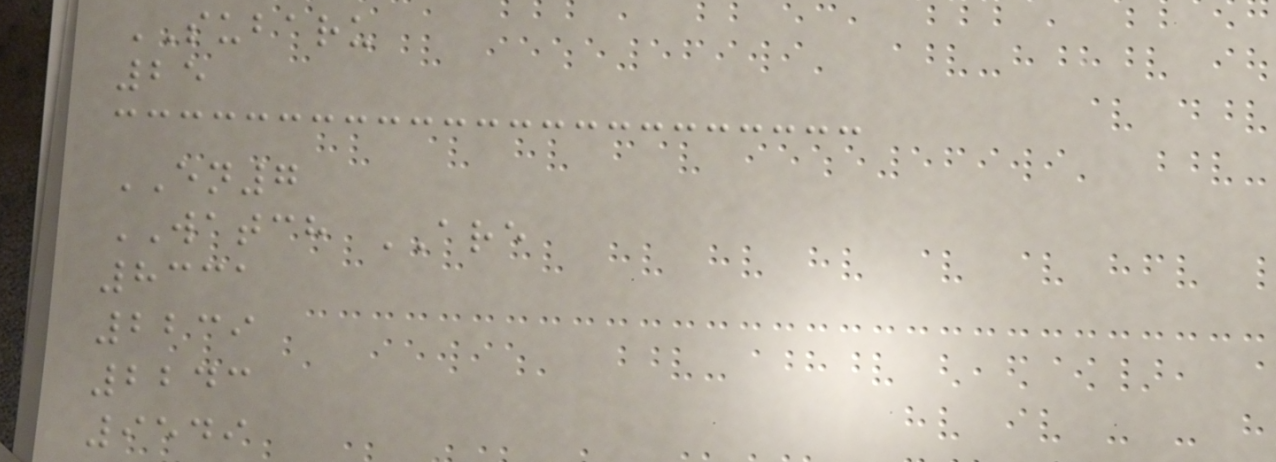SUBARU
25
EN7
WATCH ARE
8331
2239
2243
9549
